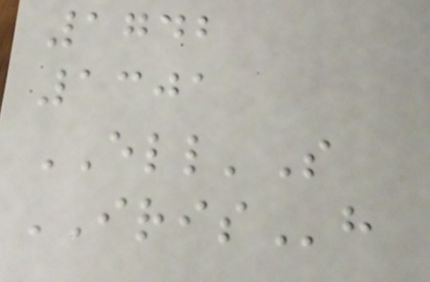1742
1301
ELL'S
IRISh
